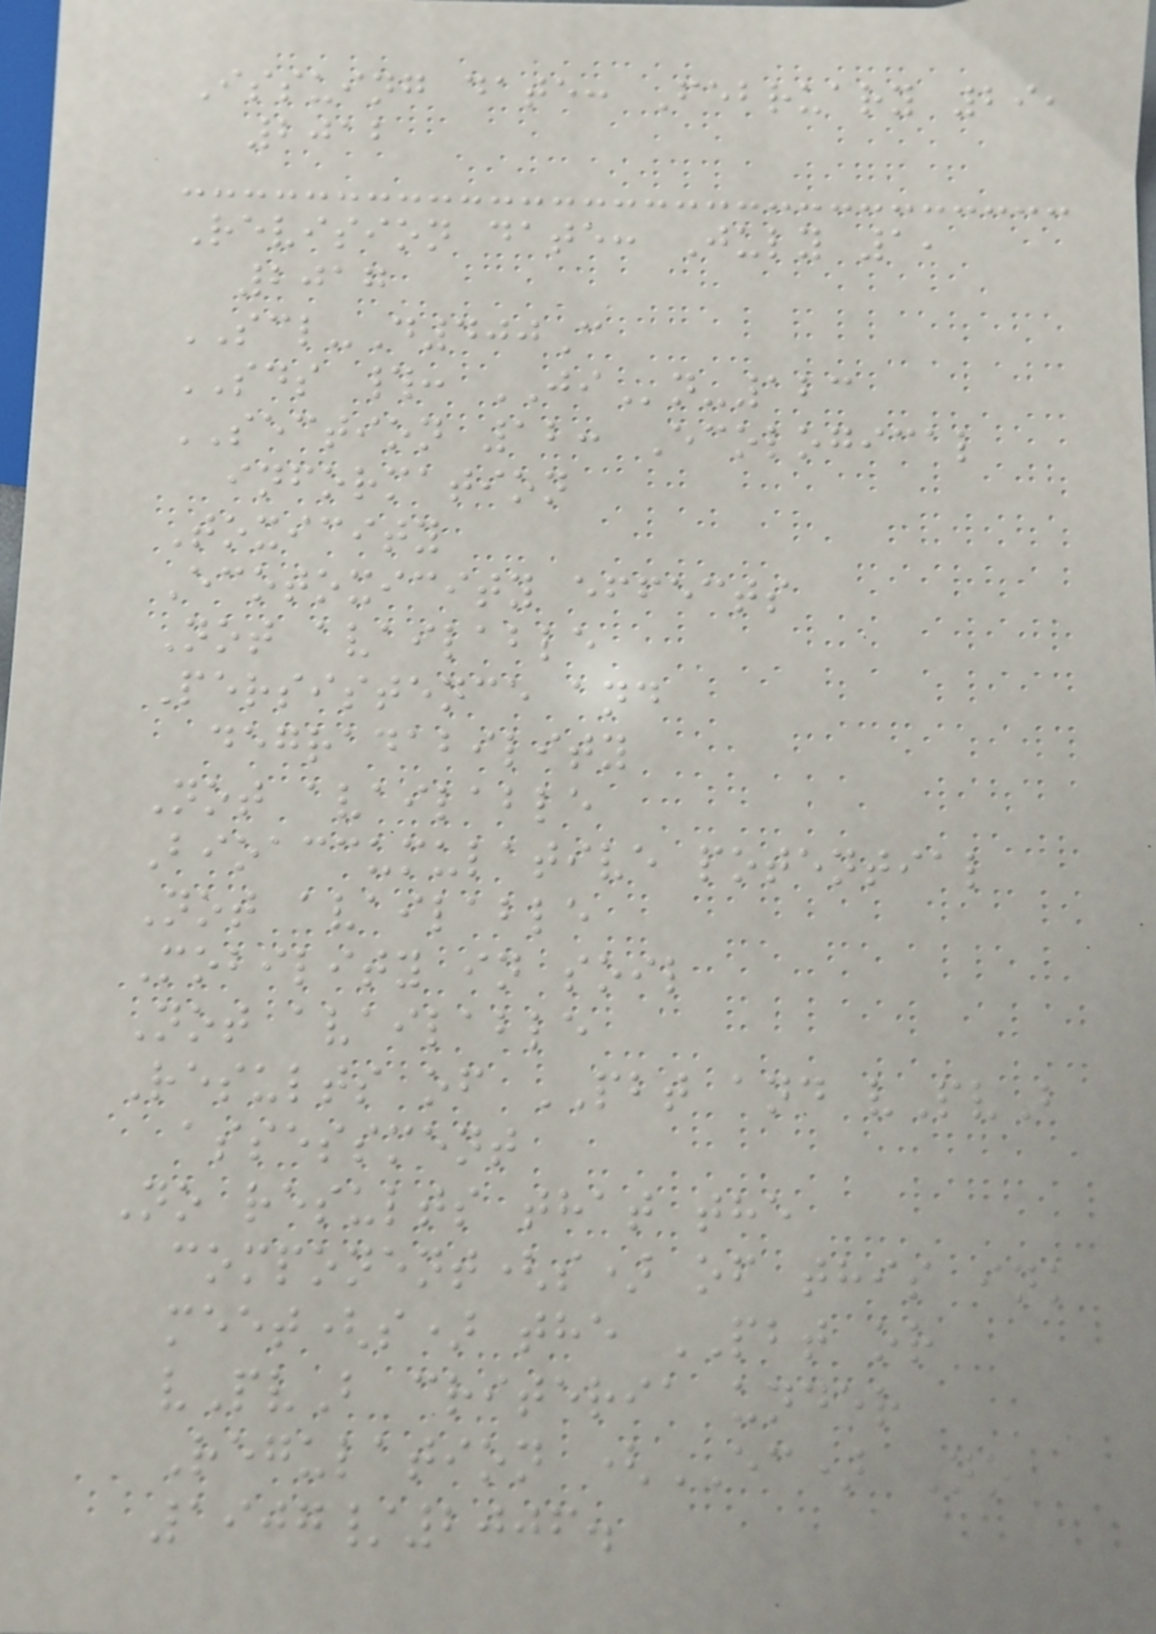Issuing date: February 29,
2012
Revision date: July 1,
2017
SCL-D400C
SDS #: JIn-123
SECTION 12: Ecological
information
Toxicity
Ecotoxicity effects
Not available
Persistence and
degradability
Not available
Bioaccumulative potential
Not available
Mobility in soil
Not available
Results of PBT and vPvB
assessment
No results that the
component(s) of this ink
meet(s) the PBT or
vPvB criteria under
Regulation (EC) No
1907/2006.
